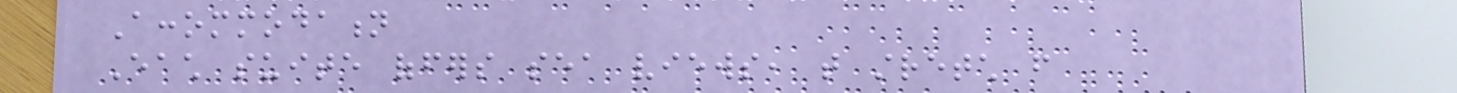Accommodation
Each suite offers sea views, that stretch from
